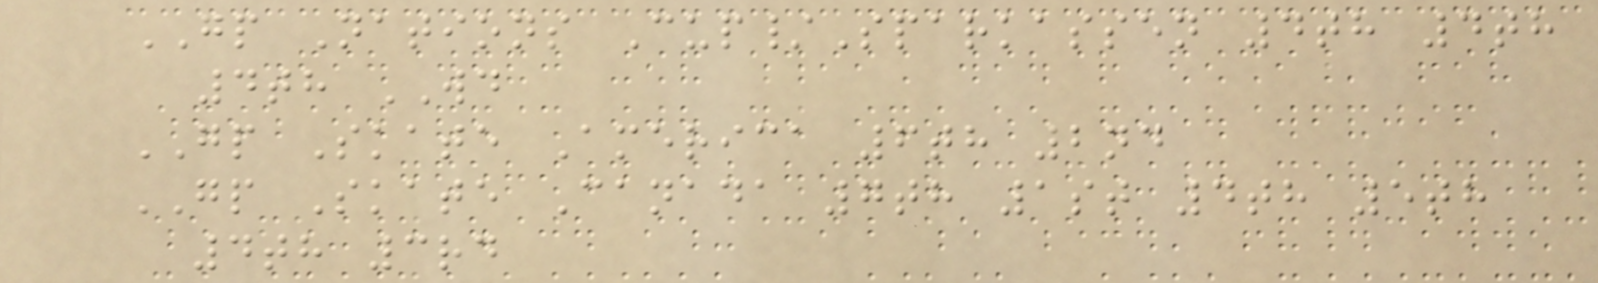GP Nations Cup/Sparkassen 4th 4th
4th WD
GP Skate America 6th 2nd
GP Skate Canada 7th 1st 4th 5th
4th 3rd
